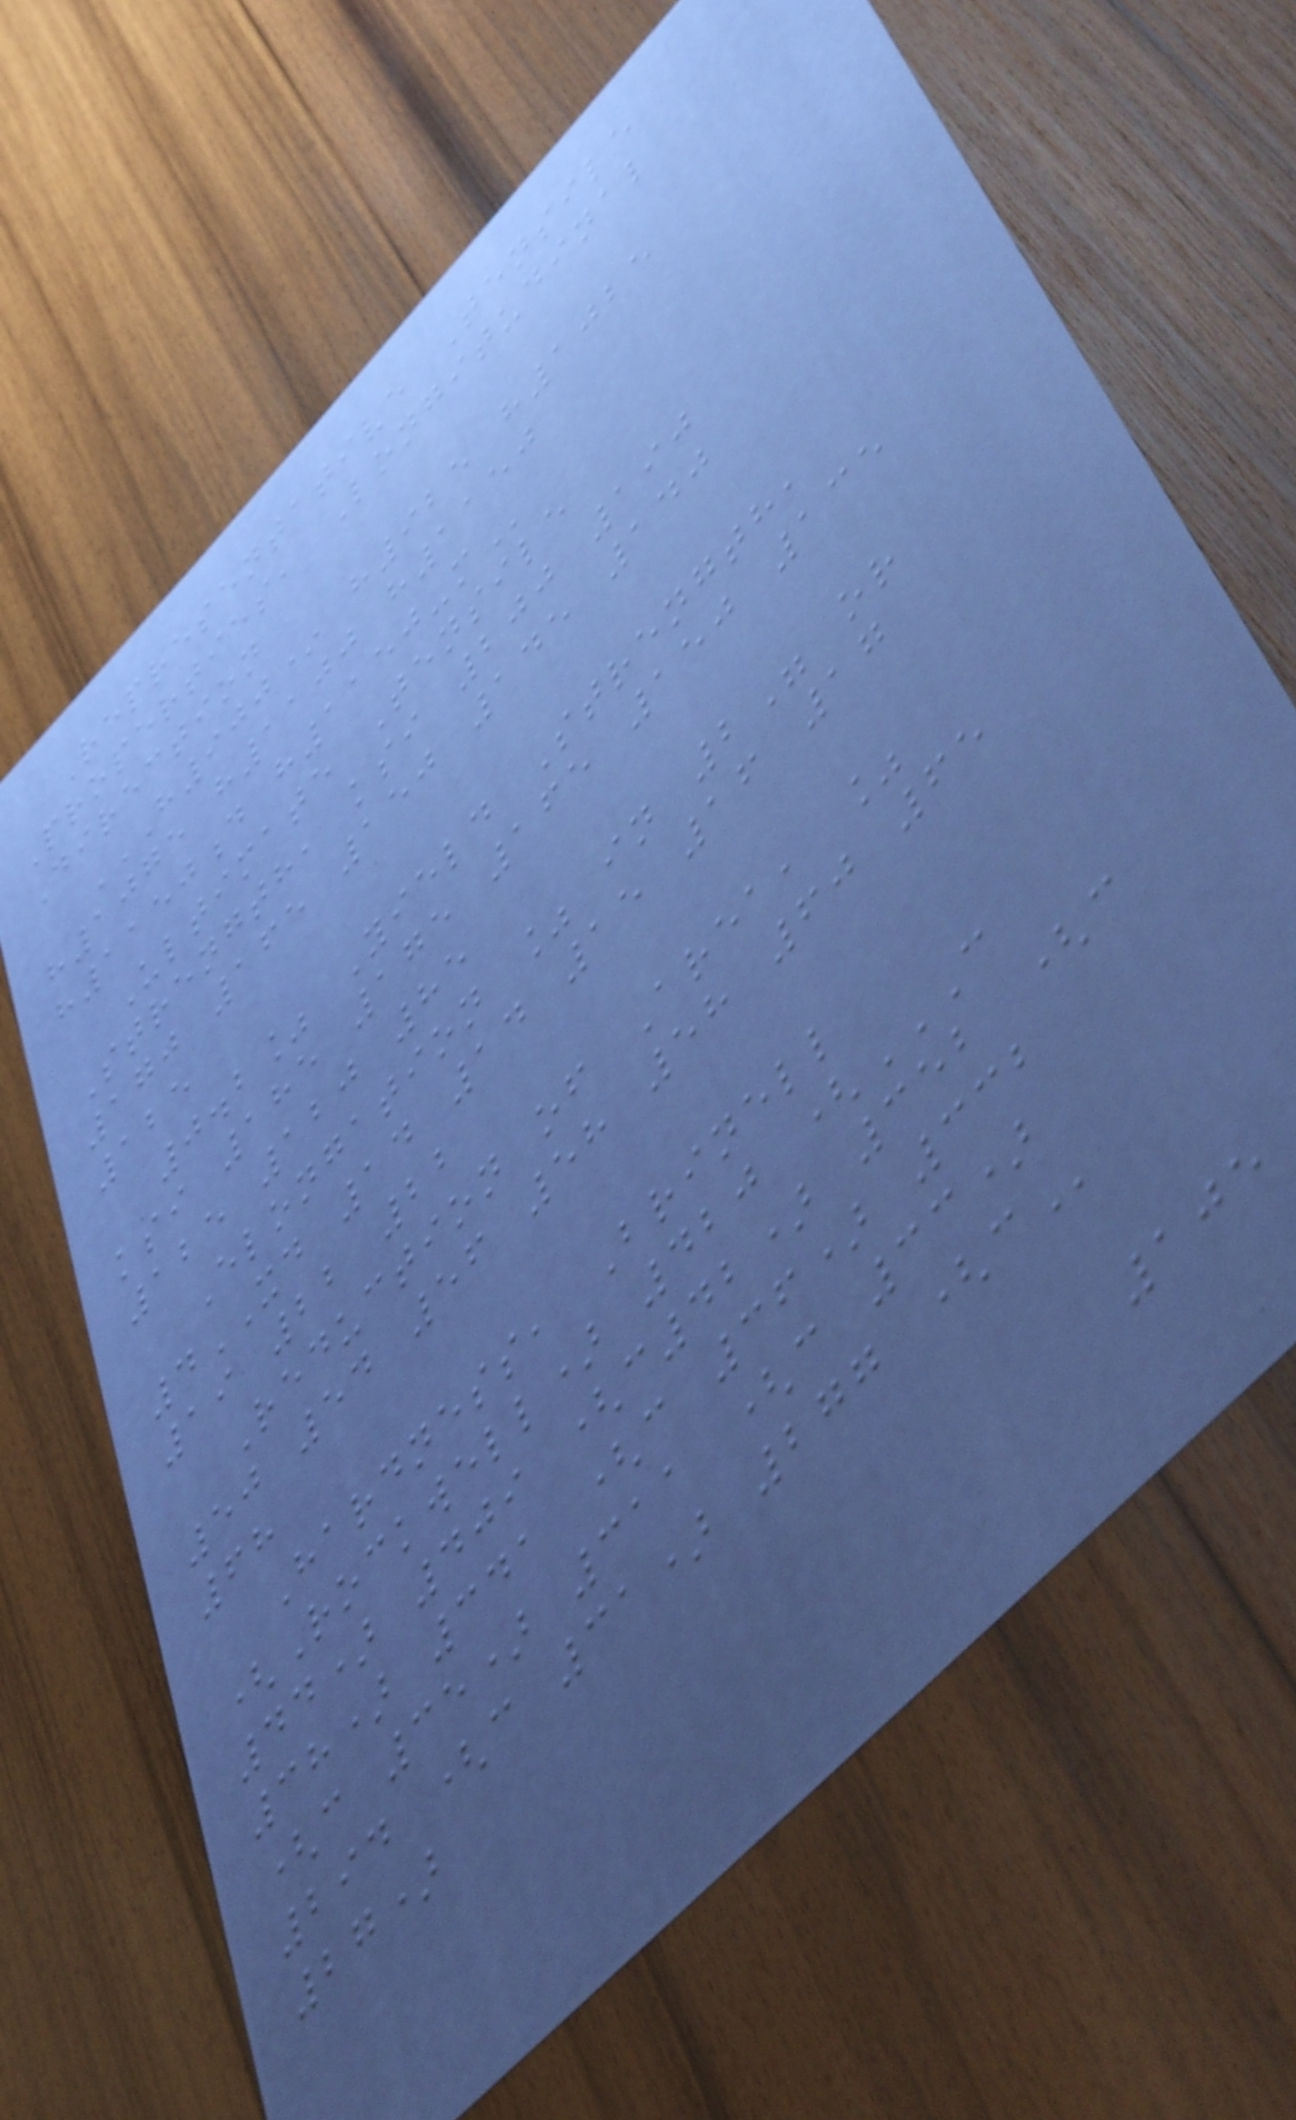Representative Tensile
Properties, Longitudinal
Direction
H900* H925 H1025
H1075 H1100 H1150
H1150D H1150-M
Ultimate Tensile
Strength, ksi 200 190
170 165 150 145 140
125
0.2% Yield Strength,
ksi 185 175 165 150 135
125 120 85
Elongation % in 2" or
4XD 14 14 15 16 17
19 22 22
Reduction of Area, %
50 54 56 58 58 60 65
68
Hardness, Brinell
(Rockwell) 420 (C
44) 409 (C42) 352 (C
38) 341 (C 36) 332
(C 35) 311 (C 33)
294 (C 31) 277 (C
27)
105
